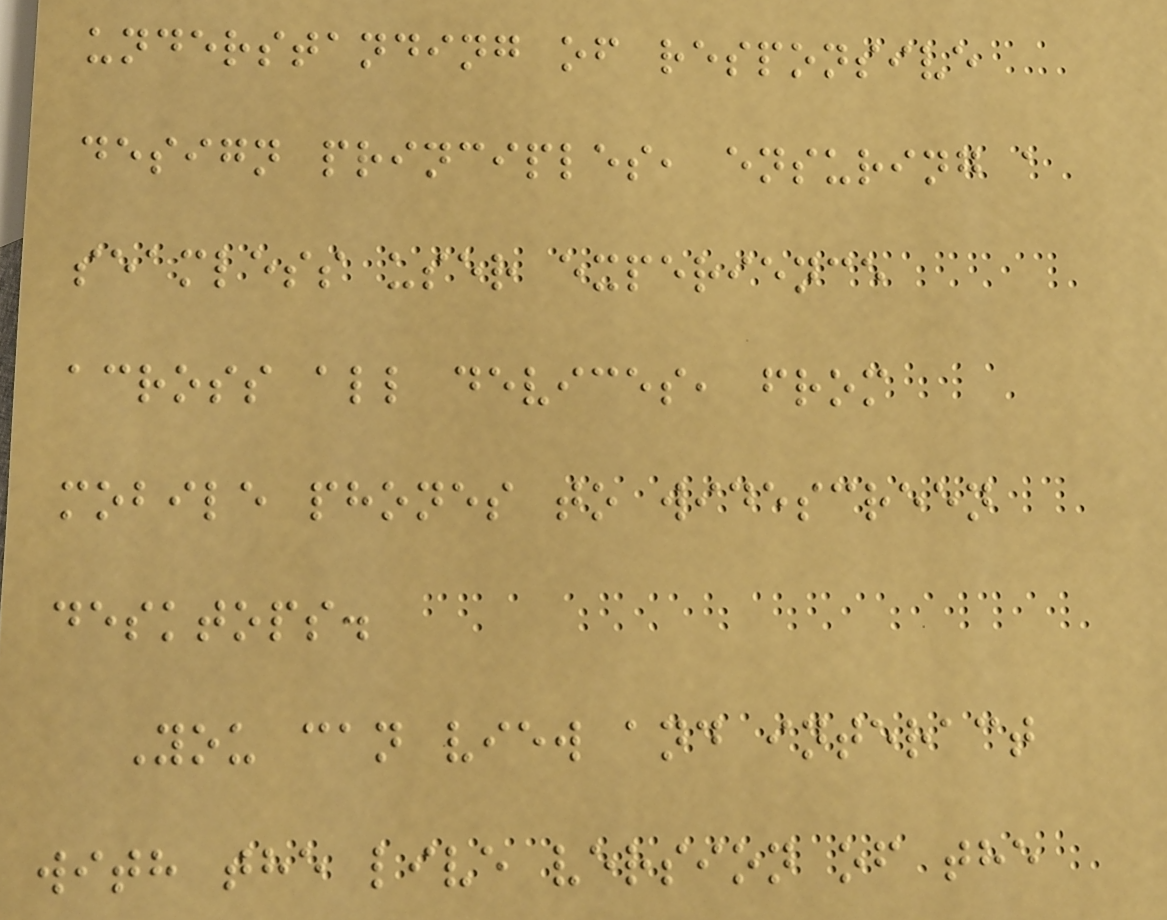understanding of responsive
design principles, ensuring a
seamless user experience
across all devices, from
mobile phones to widescreen
desktops.
You can view and interact
with the live version of the
